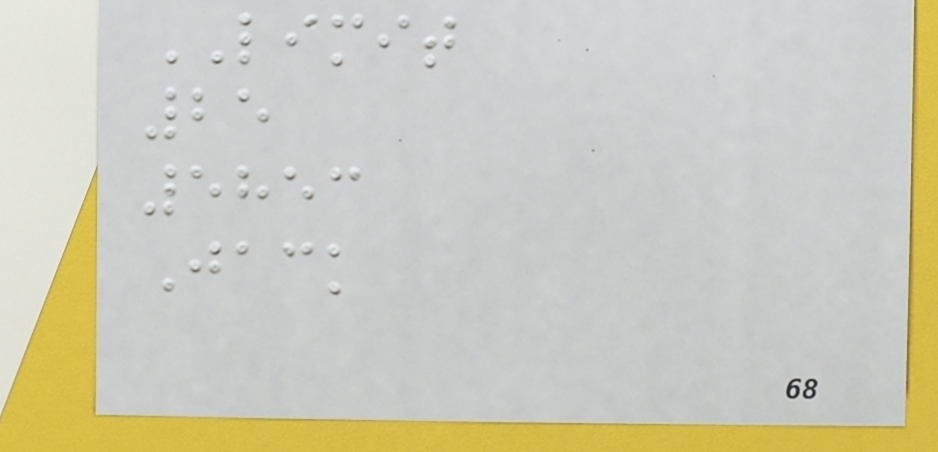LIMIT
25
5853
Jack
